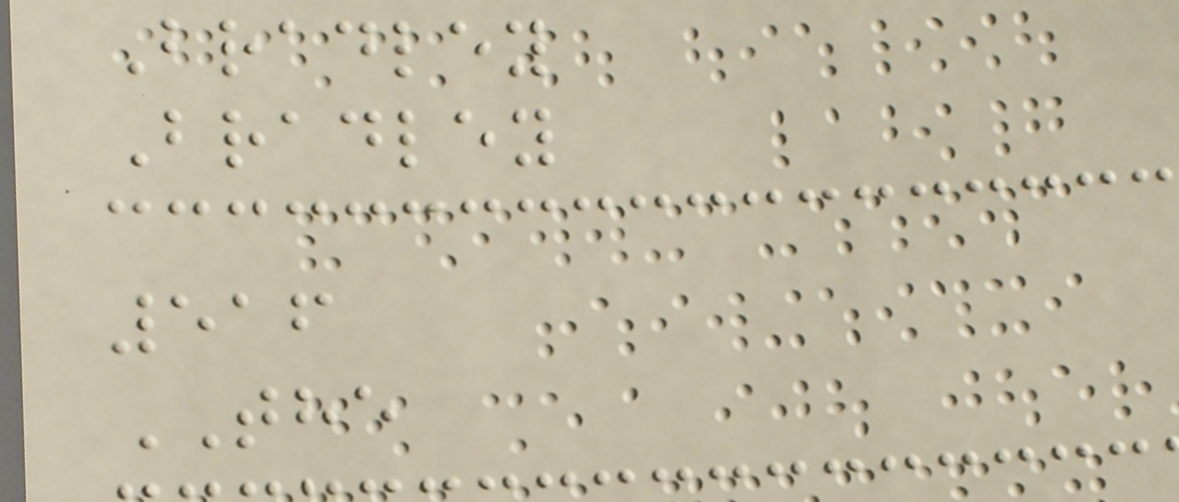Bradley
Bradley
516
THE
